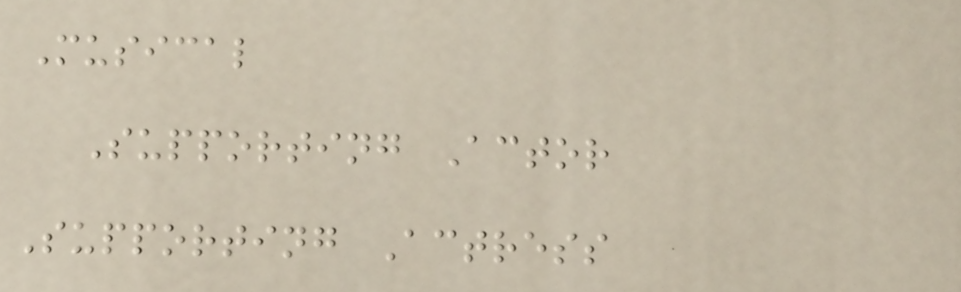Musical
Supporting Actor
Supporting Actress
